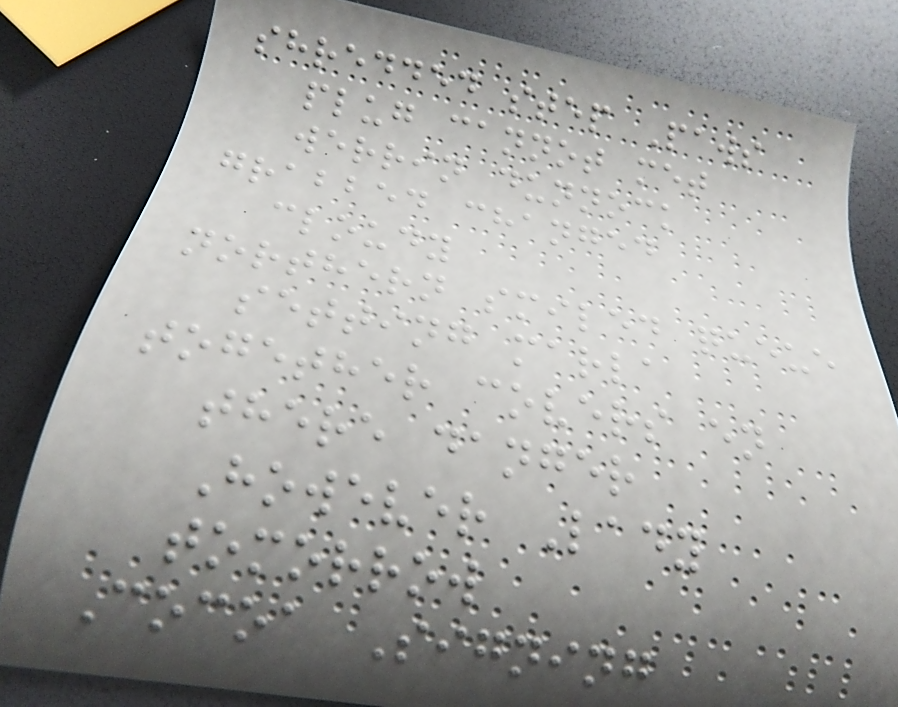shredded step Paws
plug cannot met
werrin dunnock
grabbed changed
cloudy
northern smiled queue
setting marla
together covers en
there danger
However Lady
tomorrow
Cocoa Signing
